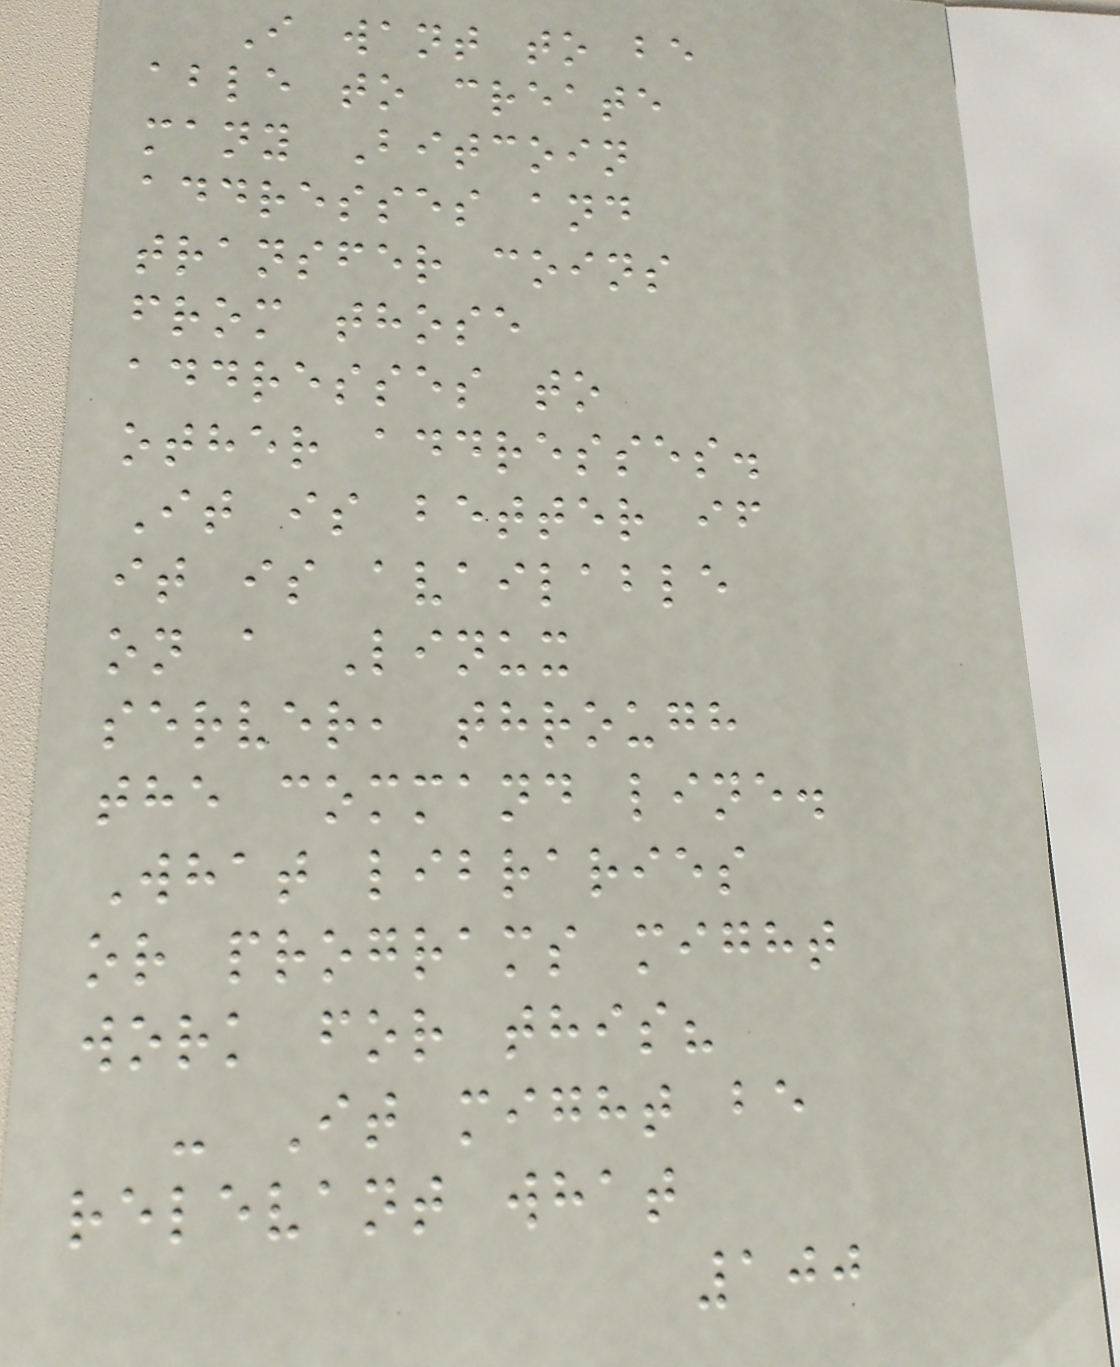I want to be
able to create
many Bitcoin
addresses and
transfer coins
from those
addresses to
other addresses.
It is better if
it is available
on a Linux
server, through
the command line.
What libraries
or programs might
work for this?
- It might be
relevant what
100
